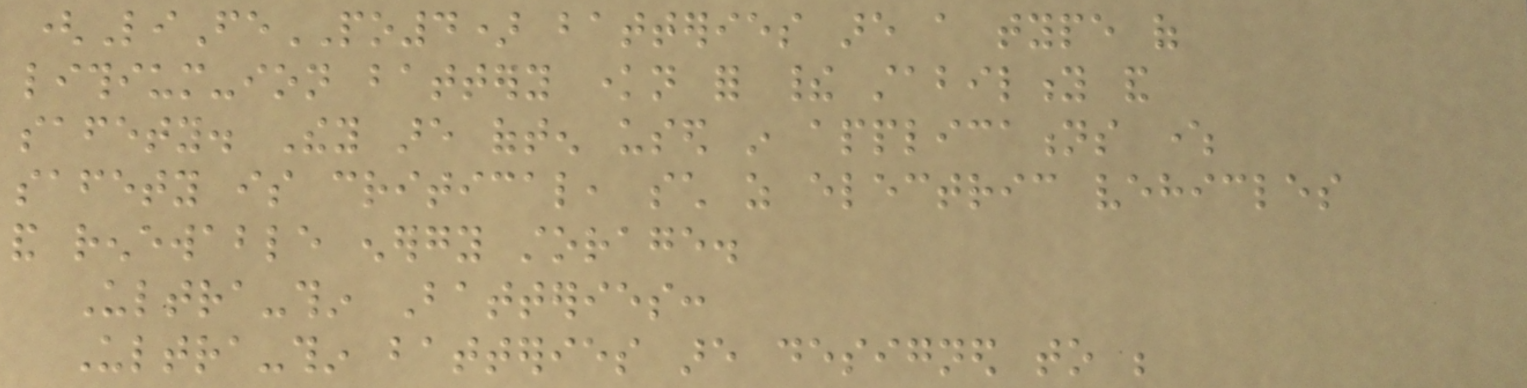(LiFePO4) batteries are a type of
lithium-ion battery known for their stability and
safety. They are often used in applications where
safety is critical, such as electric vehicles
and renewable energy storage.
Ultra-thin Batteries:
Ultra-thin batteries are designed to be
